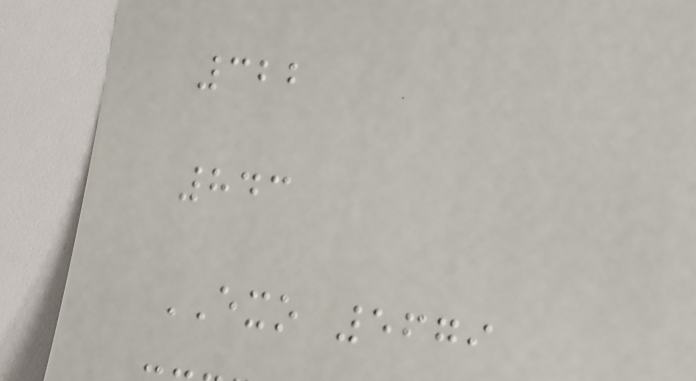322
843
EXO 5679
